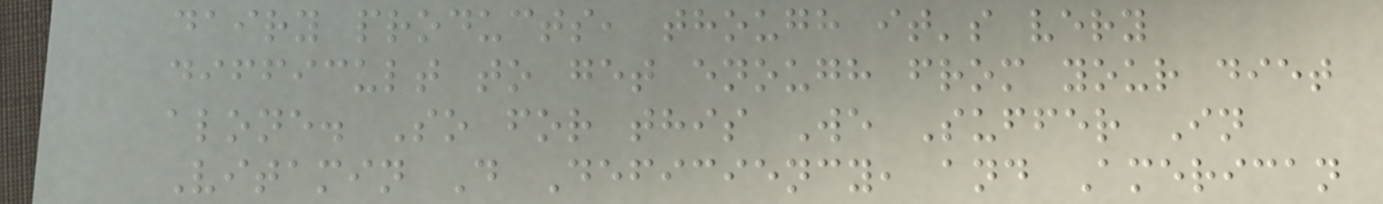dairy products, though it's very
difficult to get enough from your diet
alone. So for this We Suffer In
Vitamin D Deficiency, and American
